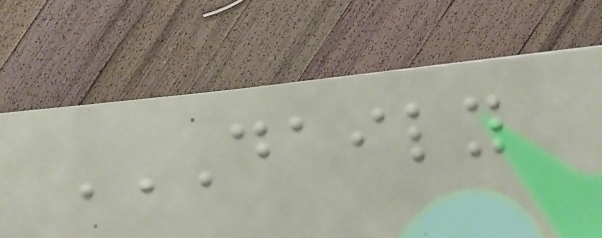DAILY
